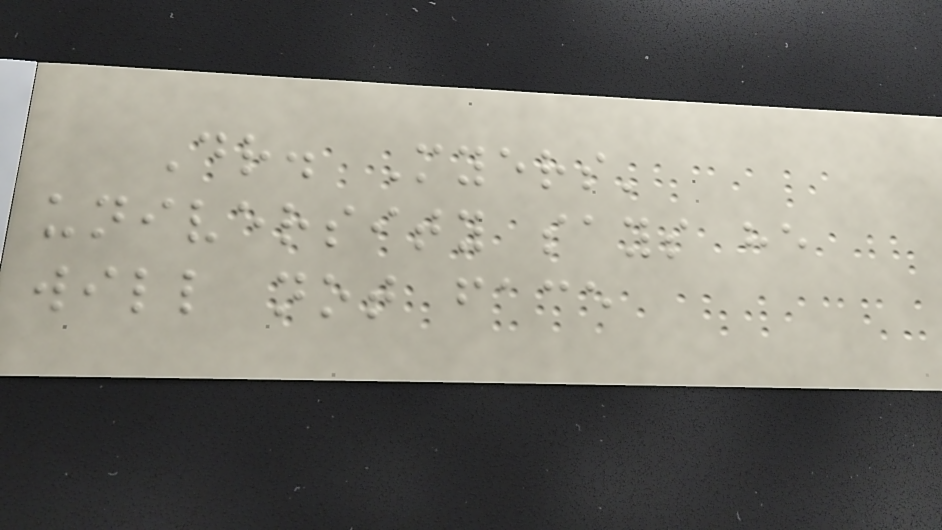Dr. Myers'
university says he
will not face
